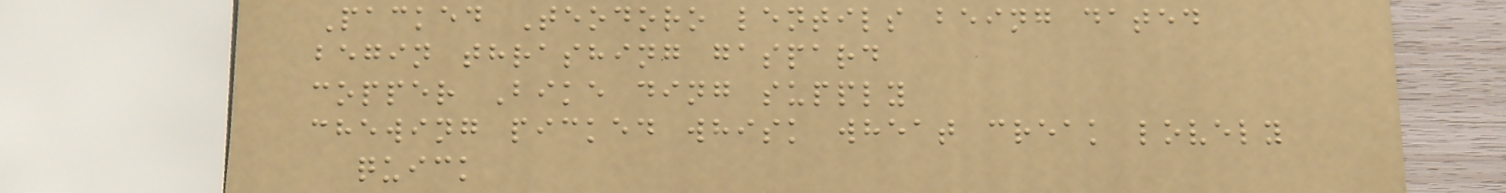Packed Teodoro lentils being dated
begin thrashing gaspard
copper Bike ding supply
chewing picked whisk wheat creak lovely
quick
